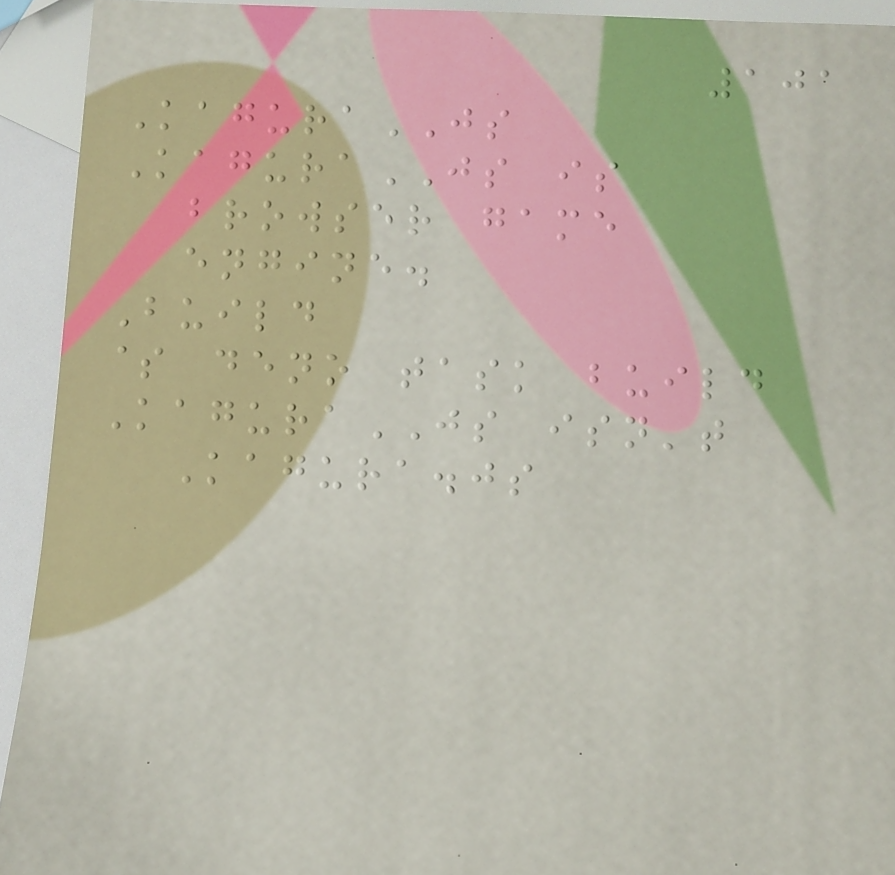101
KaguraJS
KaguraJS is
browser game
engine.
Build
$ deno task build
KaguraJS isn't
Kagura.js
